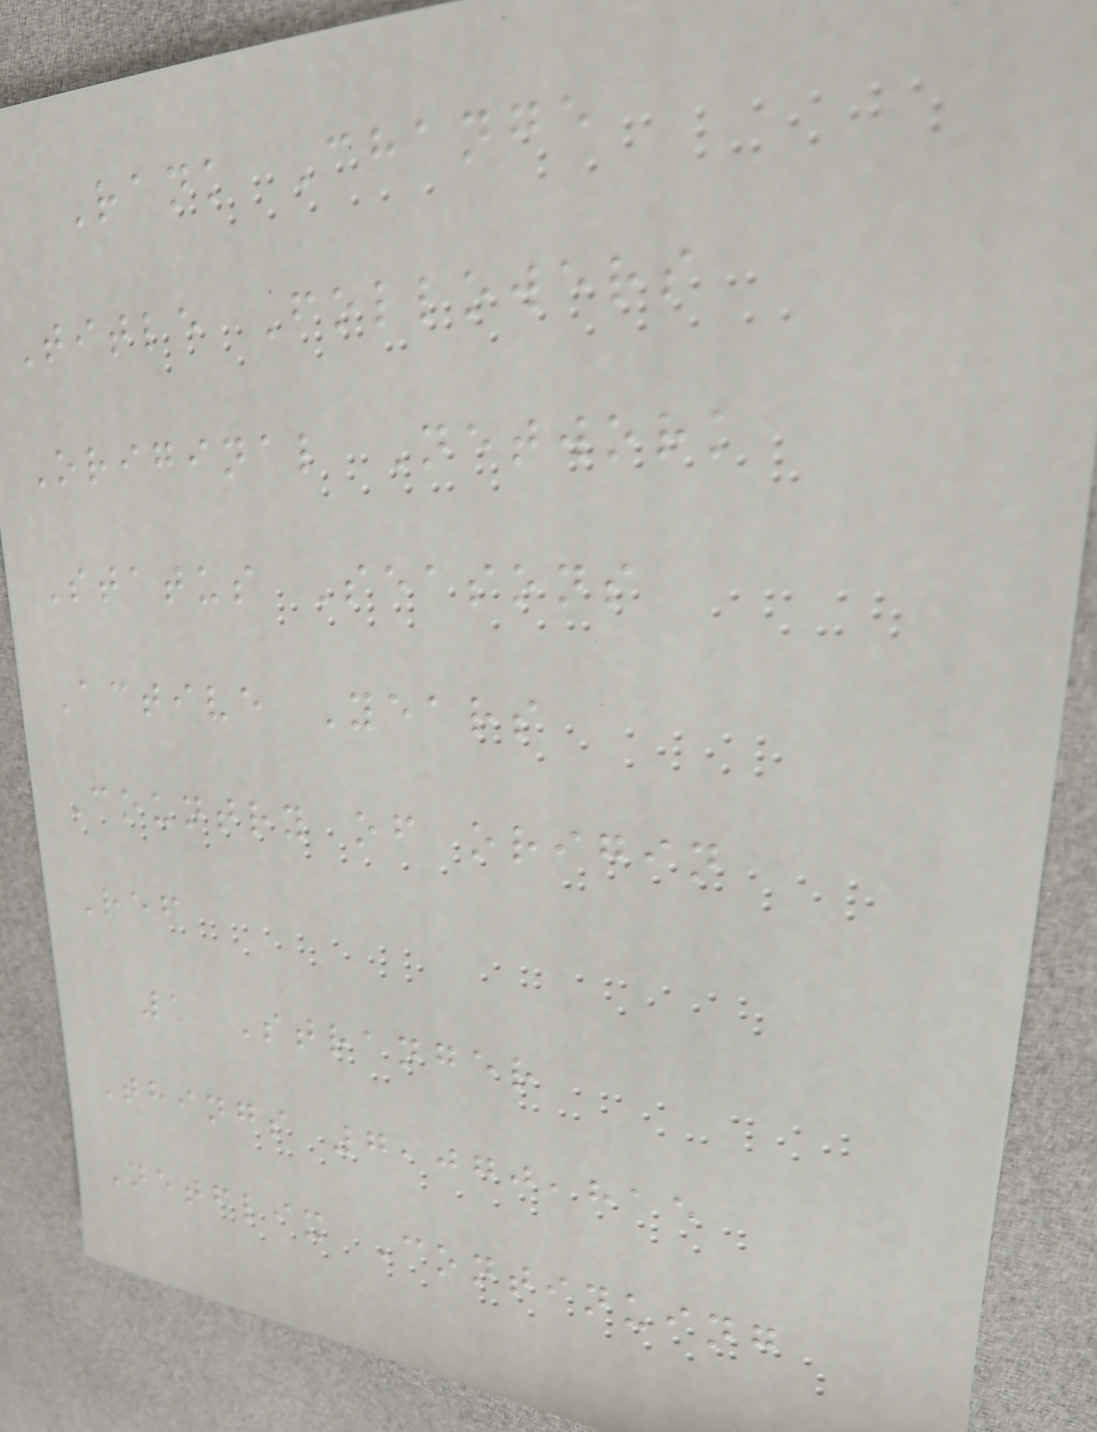Rank Change
Title Followers
Original Network
Status Seasons
Active Years
Country of origin
Ref
1 Stranger
Things 7,070,815
Netflix Continuing
